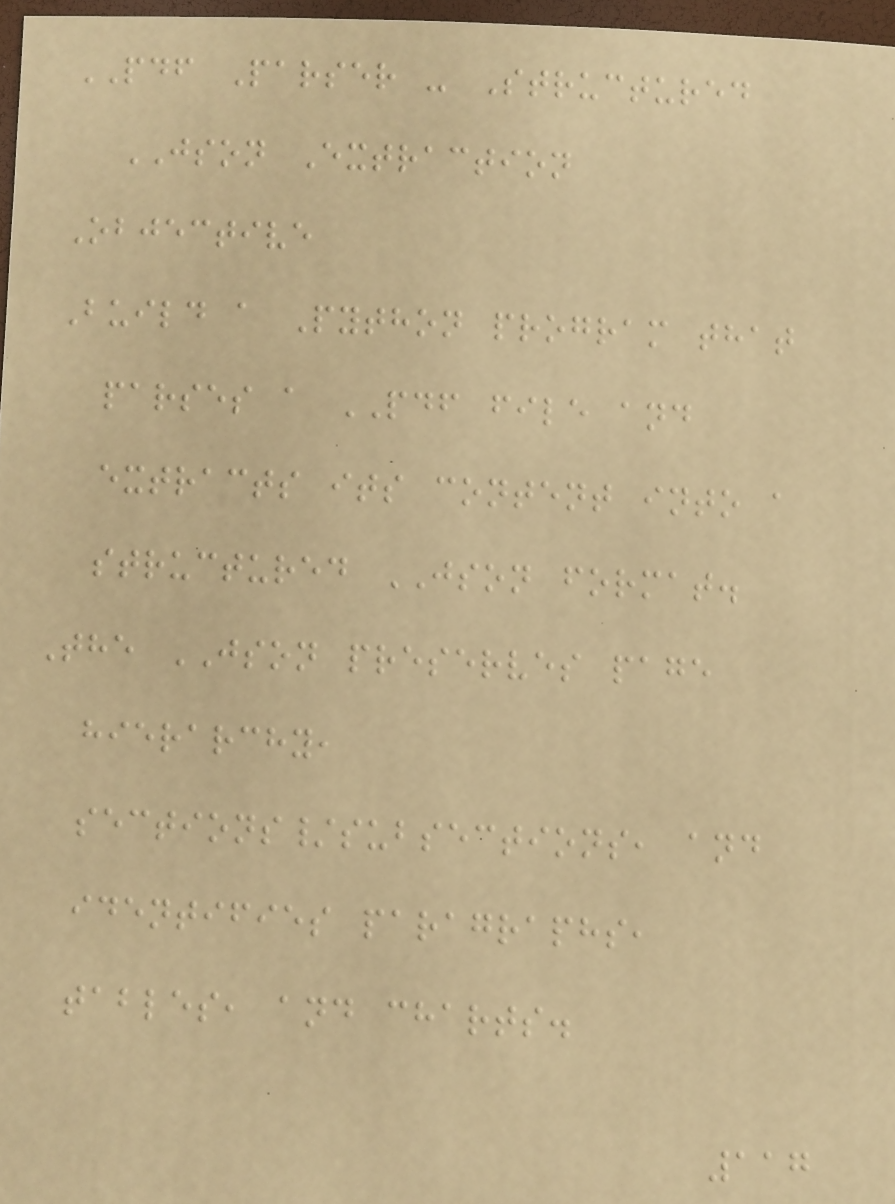PDF Parser - Structured
JSON Extraction
Objective
Build a Python program that
parses a PDF file and
extracts its content into a
structured JSON format.
The JSON preserves page
hierarchy,
sections/subsections, and
identifies paragraphs,
tables, and charts.
117
